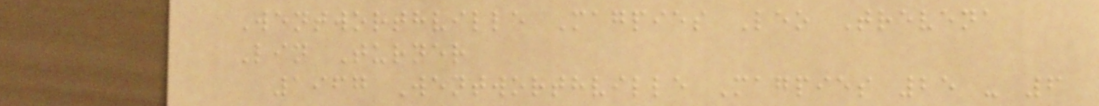Wentworthville Magpies Leo Trevena
Lin Turner
1967 Wentworthville Magpies 25 - 6
